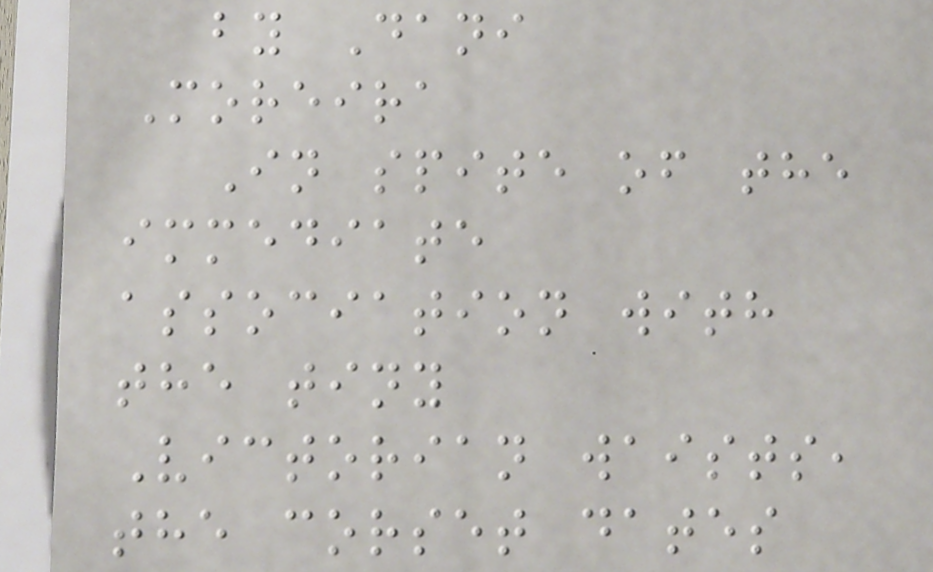by Dani
Moreira
In spite of the
immediate
association with
the tiny
Victorian waists,
the corset dates
